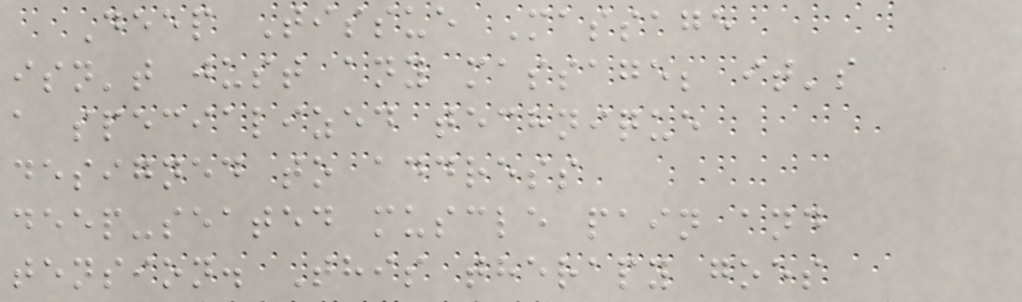Deep Tissue Massage
isn't just any massage; it's
a specialized technique
designed to address
deep-seated muscle pain and
tension. This therapy goes
